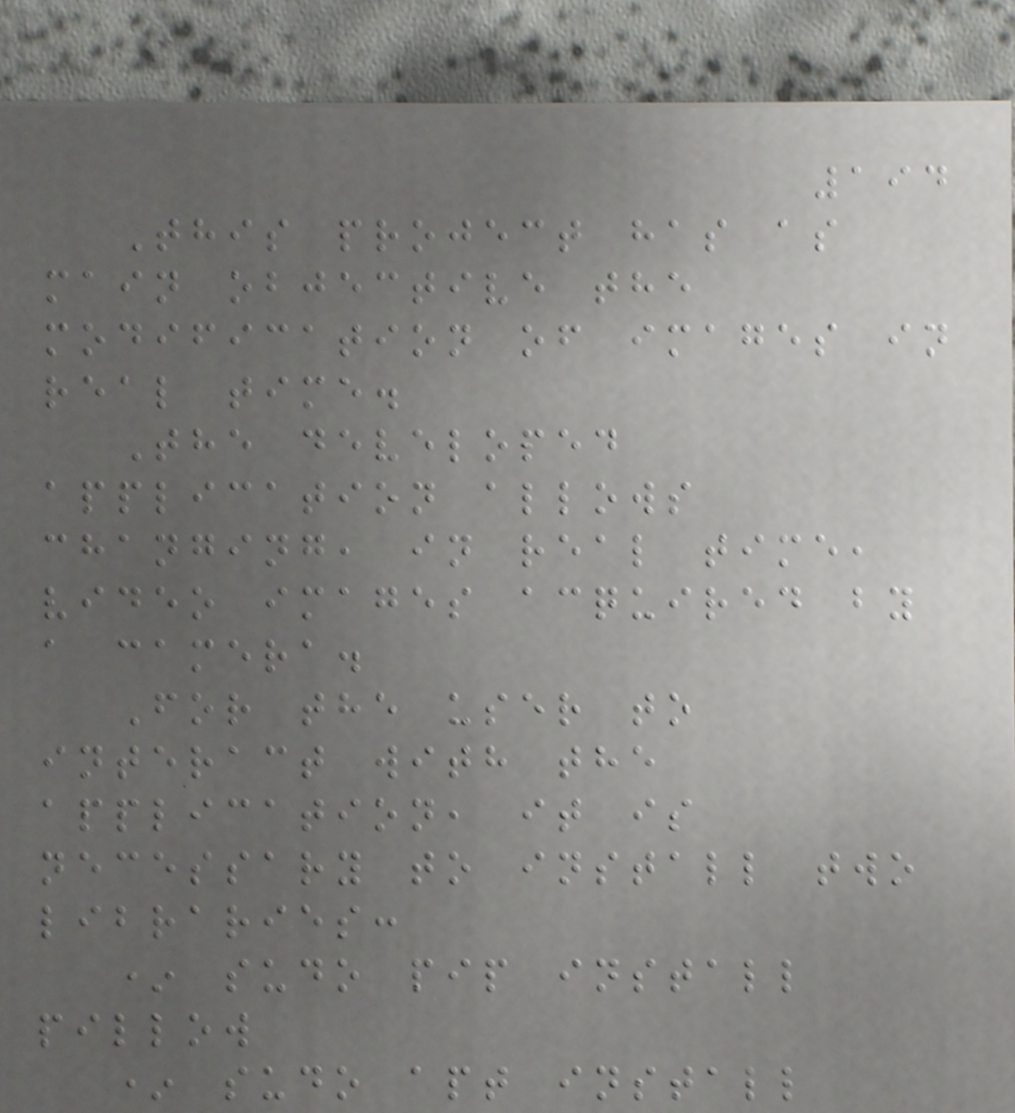194
This project has as
main objective the
modification of images in
real time.
The developed
application allows
changing, in real time,
video images acquired by
a camera.
For the user to
interact with the
application, it is
necessary to install two
libraries:
* sudo pip install
pillow
* sudo apt install
